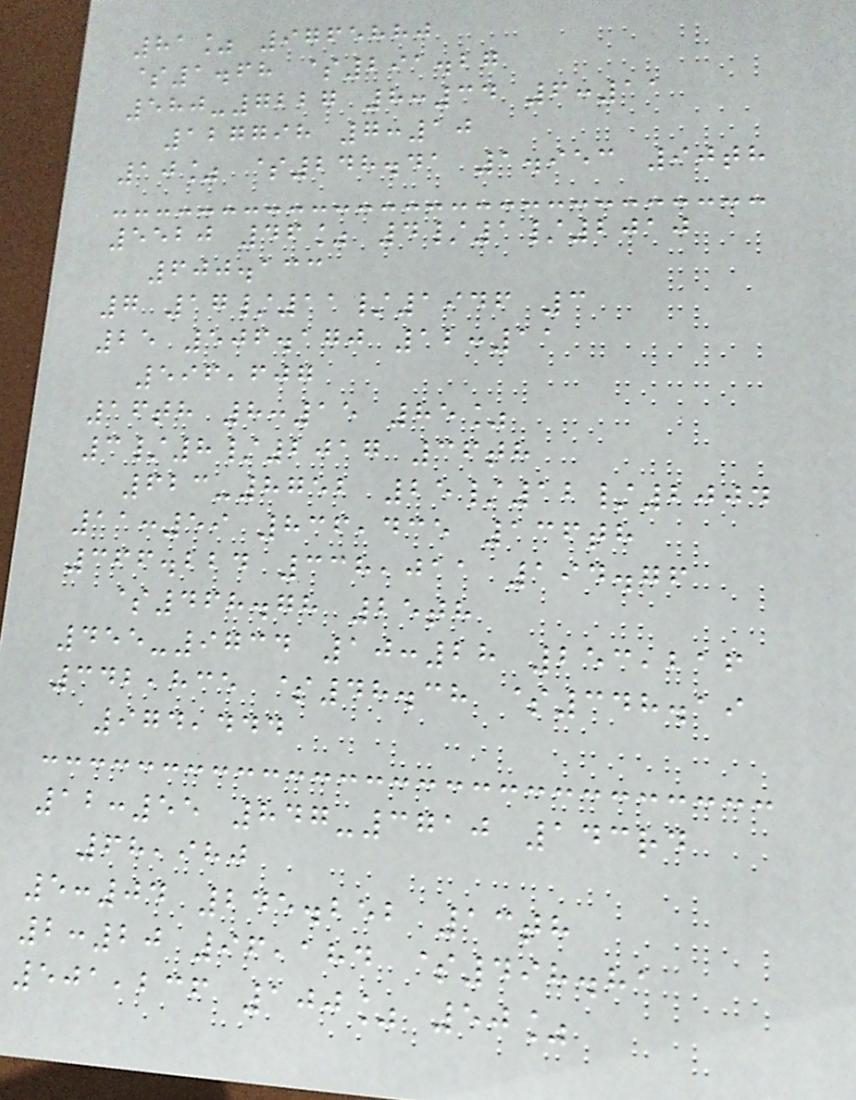81% 9765880
$1.68 $291.27
580-7227 8:34 6:11
127798 7:10
10% $248.41 1.953 90th
5520 46% 4/1/2010
600.133
7 17/11/1946 3
25 506.170 12:11
596,607
16th 8:15 85%
3/8/2017 36th
623-8752 25/12/2004
11:59 836,435 136th
366.224 338,011 194.76
$468.78 25th
455-9734 10:28 253,216
342,835 $48.38 $348.19
974,444
12:55 847-3710 143rd
68,980
5:04 245.252 13th
2:20 96,184 $498.81
501,236 100% 50%
